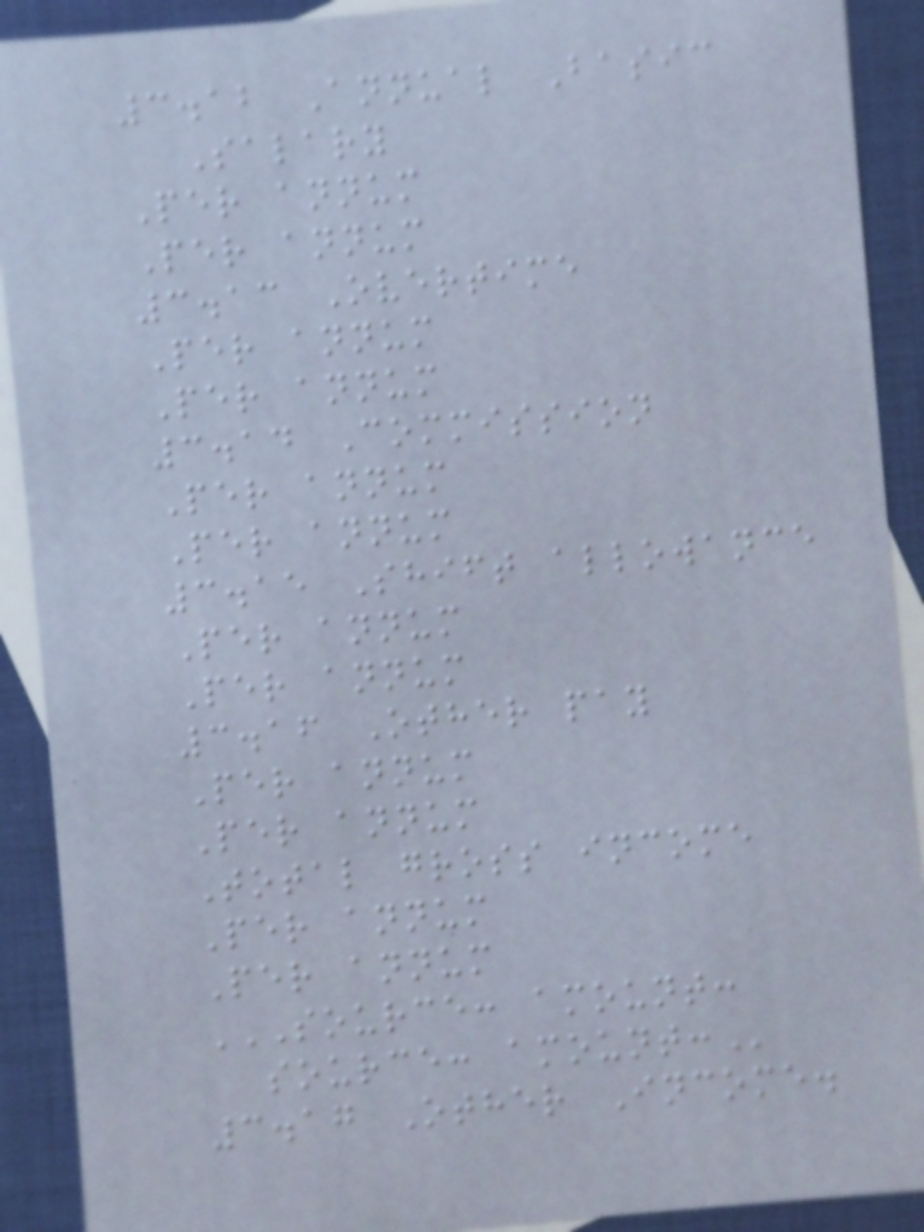3.12 Annual Basic
Salary
Per annum
Per annum
3.13 Overtime
Per annum
Per annum
3.14 Commission
Per annum
Per annum
3.15 Shift allowance
Per annum
Per annum
3.16 Other pay
Per annum
Per annum
Total gross income
Per annum
Per annum
SOURCE: AMOUNT:
SOURCE: AMOUNT:
3.17 Other Income.
